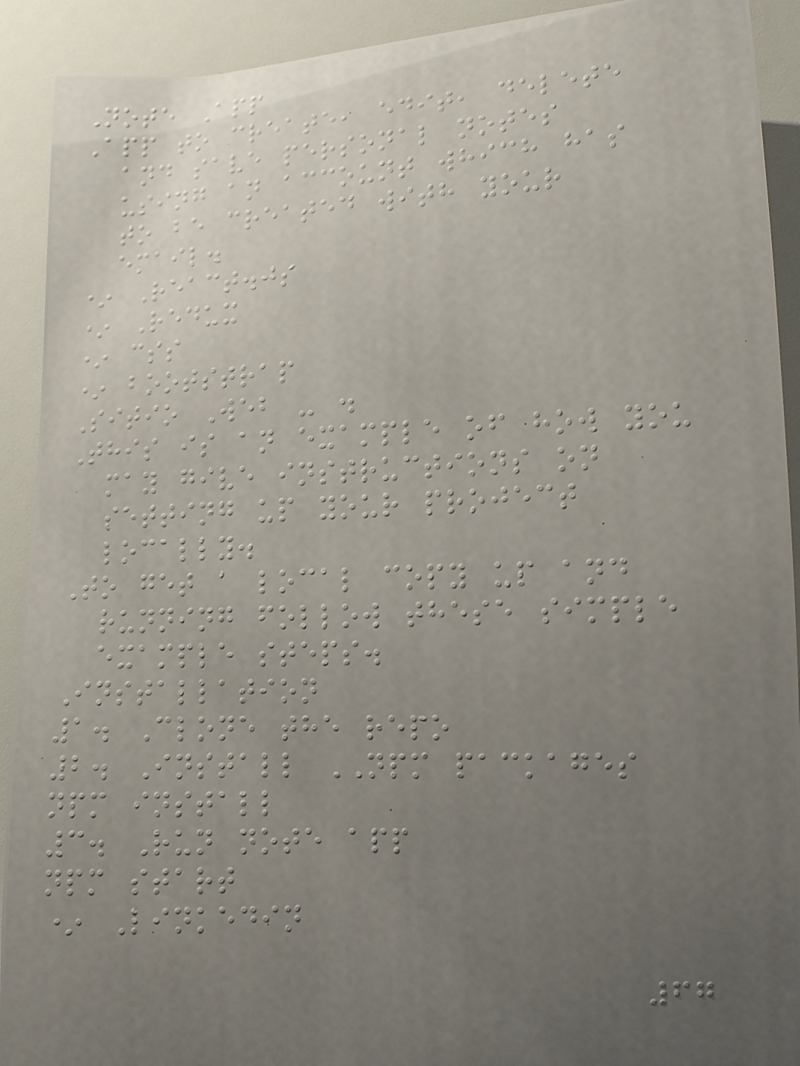Note App
App to create, edit, delete
and save personal notes
using an account which has
to be created with your
email.
* React.js
* Redux
* css
* bootstrap
Sitio Web - .
This is an example of how you
may give instructions on
setting up your project
locally.
To get a local copy up and
running follow these simple
example steps.
Installation
1. Clone the repo
2. Install NPM packages
npm install
3. Run note app
npm start
* Linkedin
67
